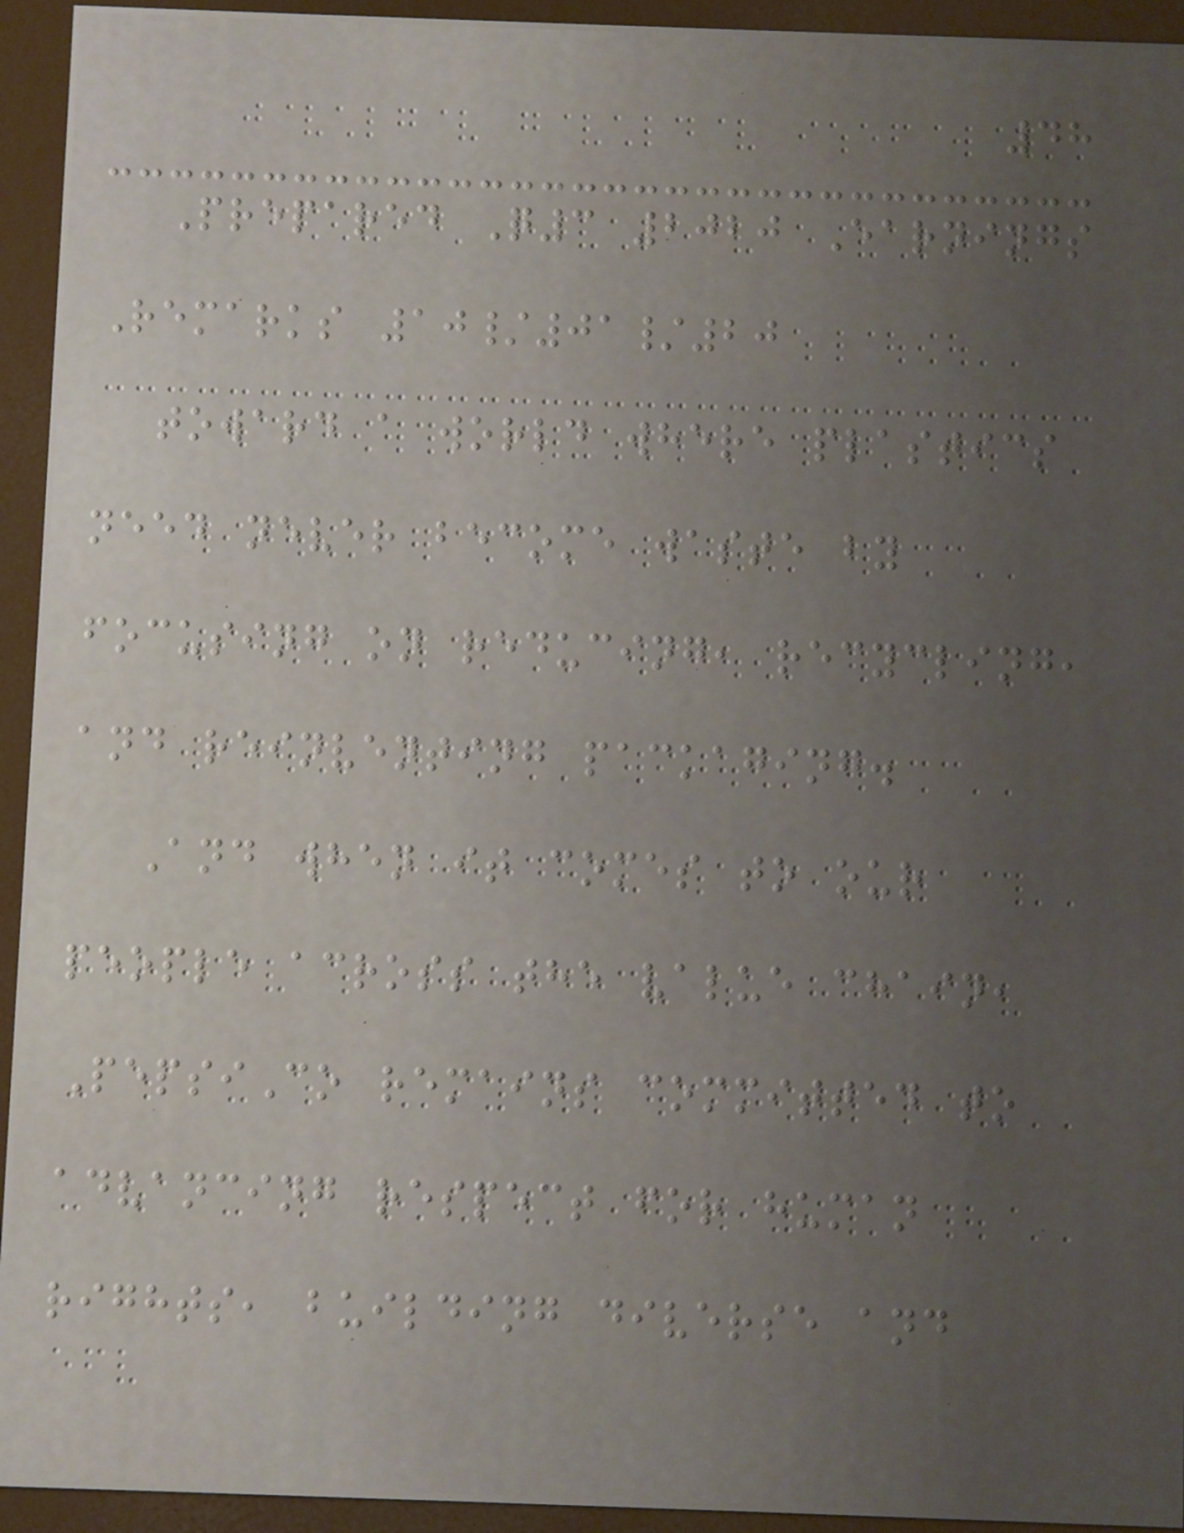48
Prepared Q3 2020 Earnings
Remarks 10/01/20
toward a world where plastics
need never become waste by
focusing on reducing, recycling,
and reinventing packaging.
And when it comes to our
people across the value chain,
PepsiCo remains committed to
advancing respect for human
rights, building diverse and
